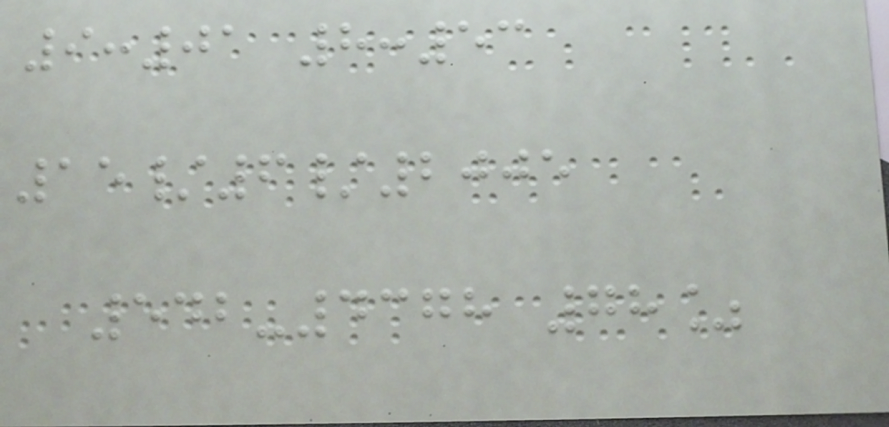9:01 8:53
15/6/2005
542-4378 78%
